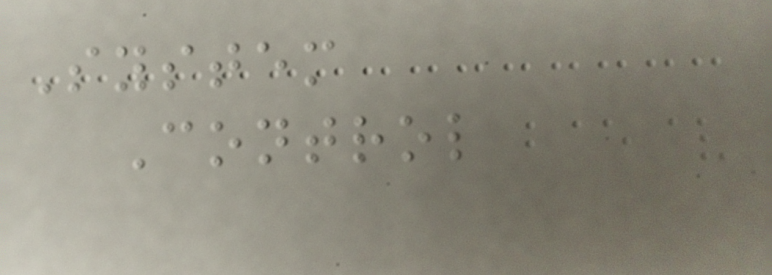System
Control
